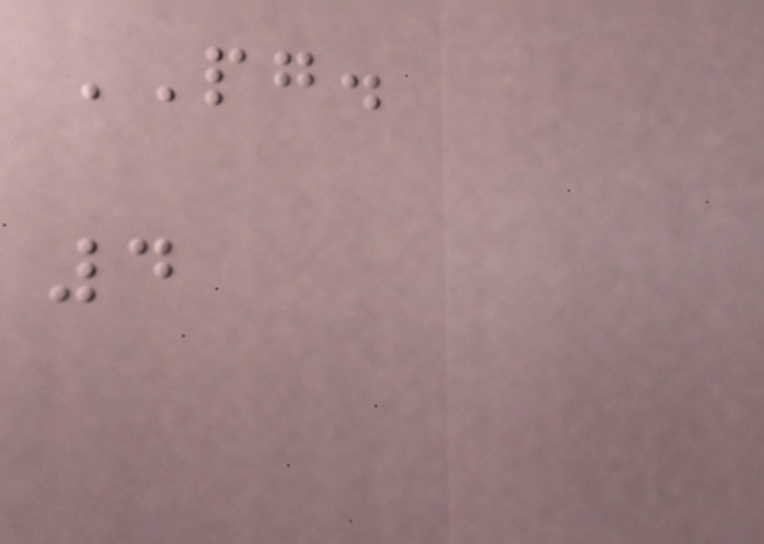PG.
4
